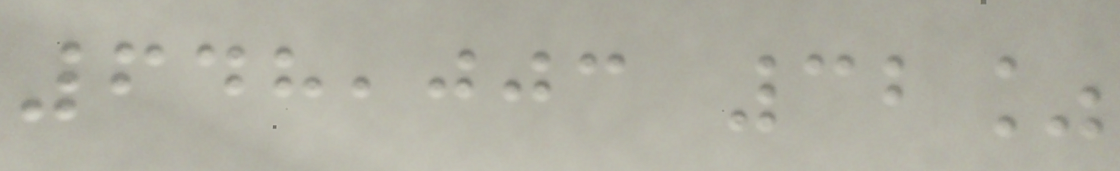648,003 32%
